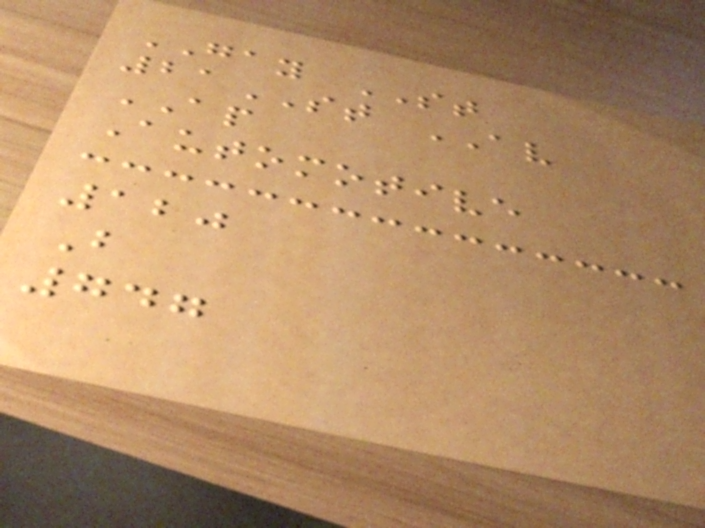GAY ST
21ST AV
AP
Automotive
120
B
747
